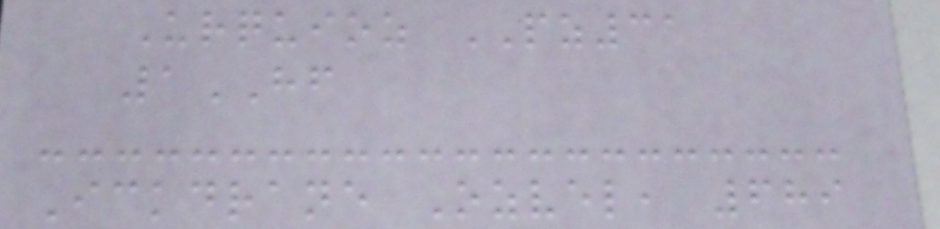Urquioz PZ31
1HF
Ickdrane Ozvel, 689
